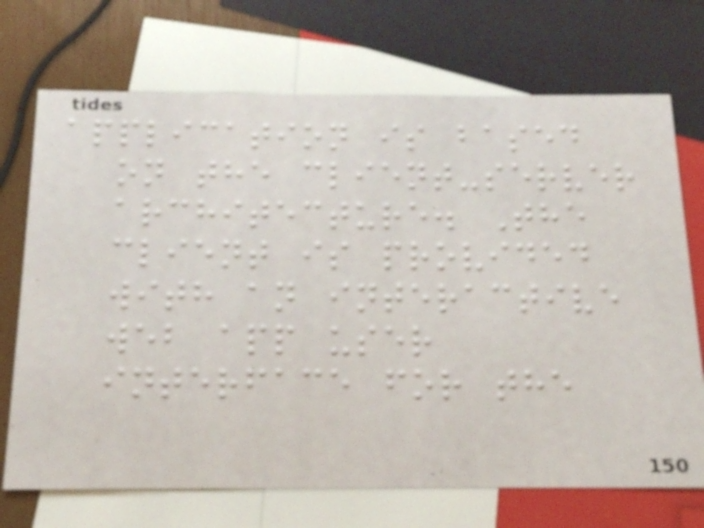application is based
on the client-server
architecture. The
client is provided
with an interactive
web app user
interface for the
